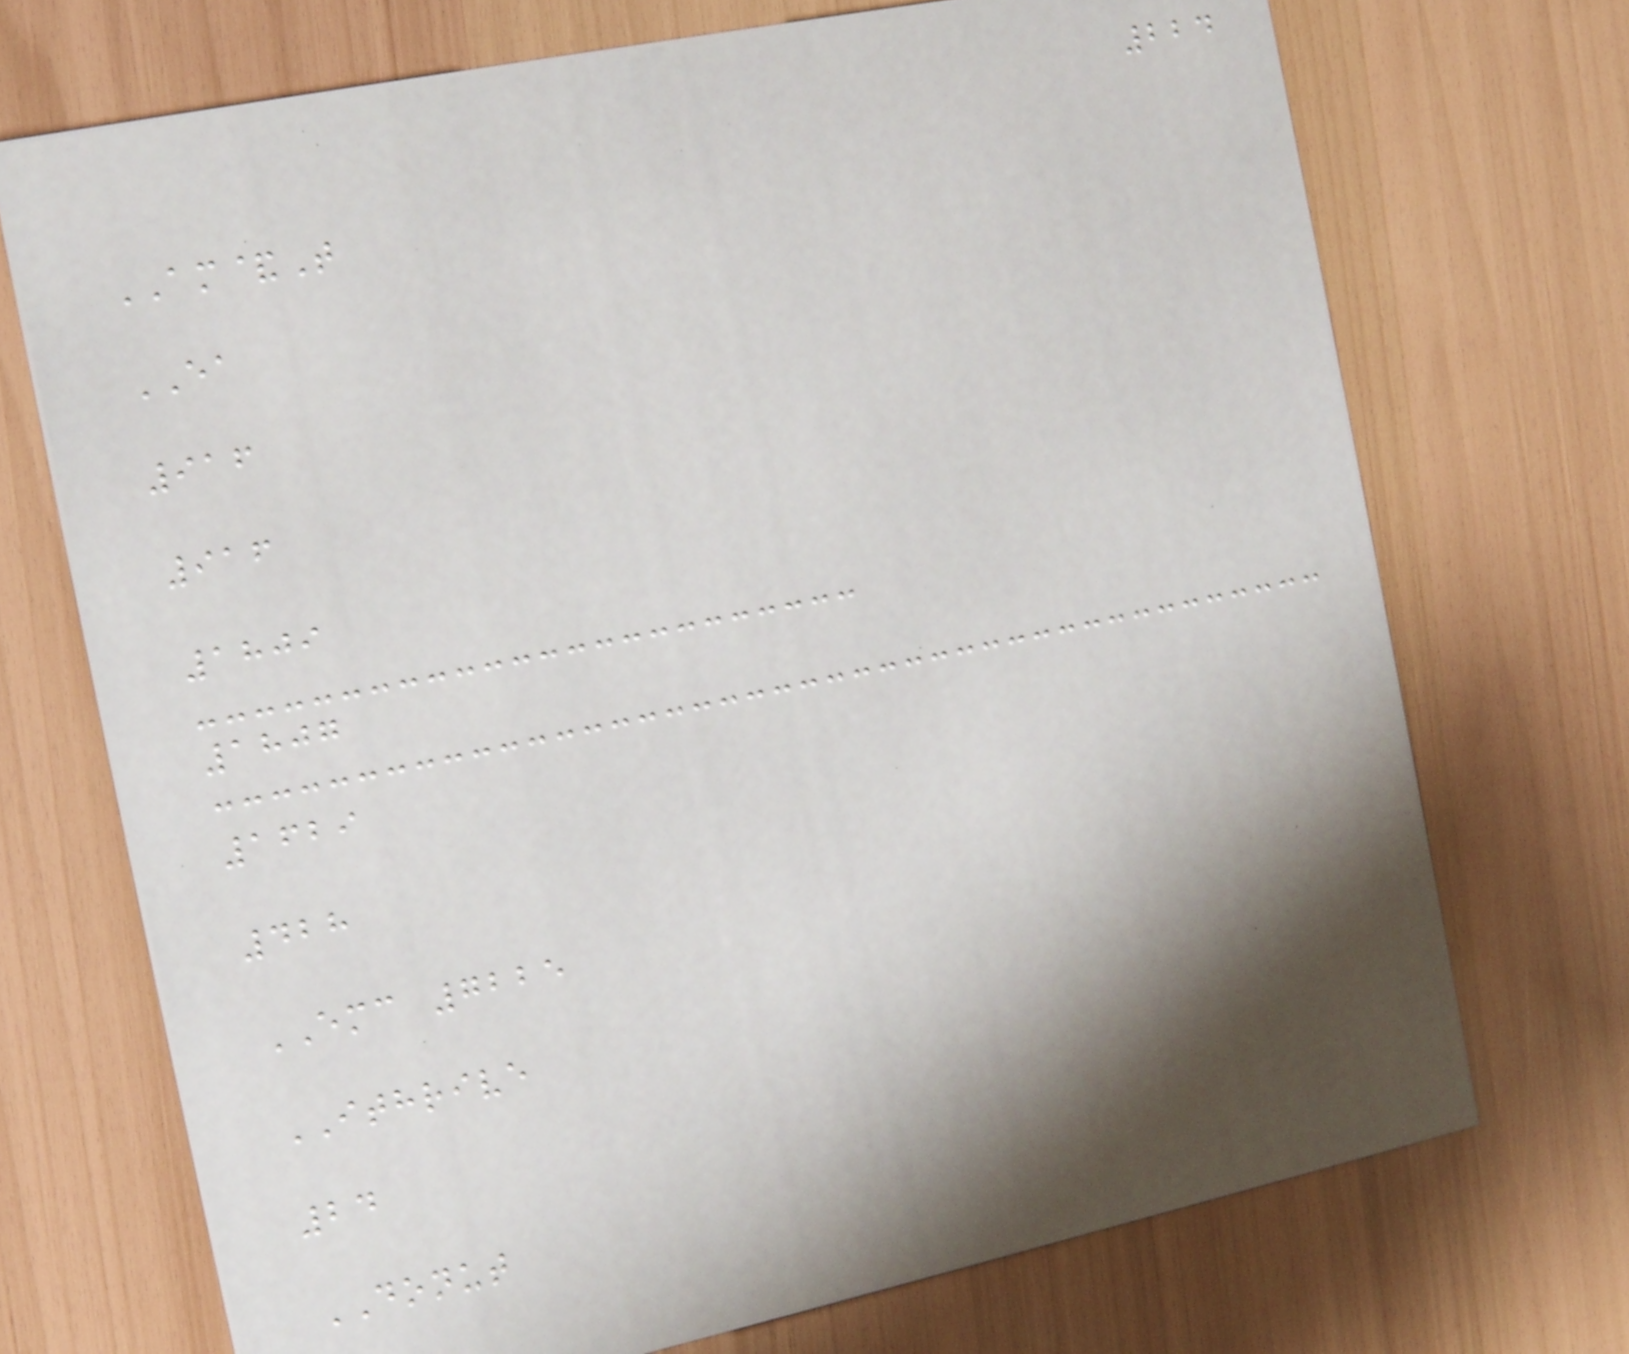224
AM&T
EA
916
916
1809
1807
1629
428
EMC 7225
ITHRIVE
24
DONUT
